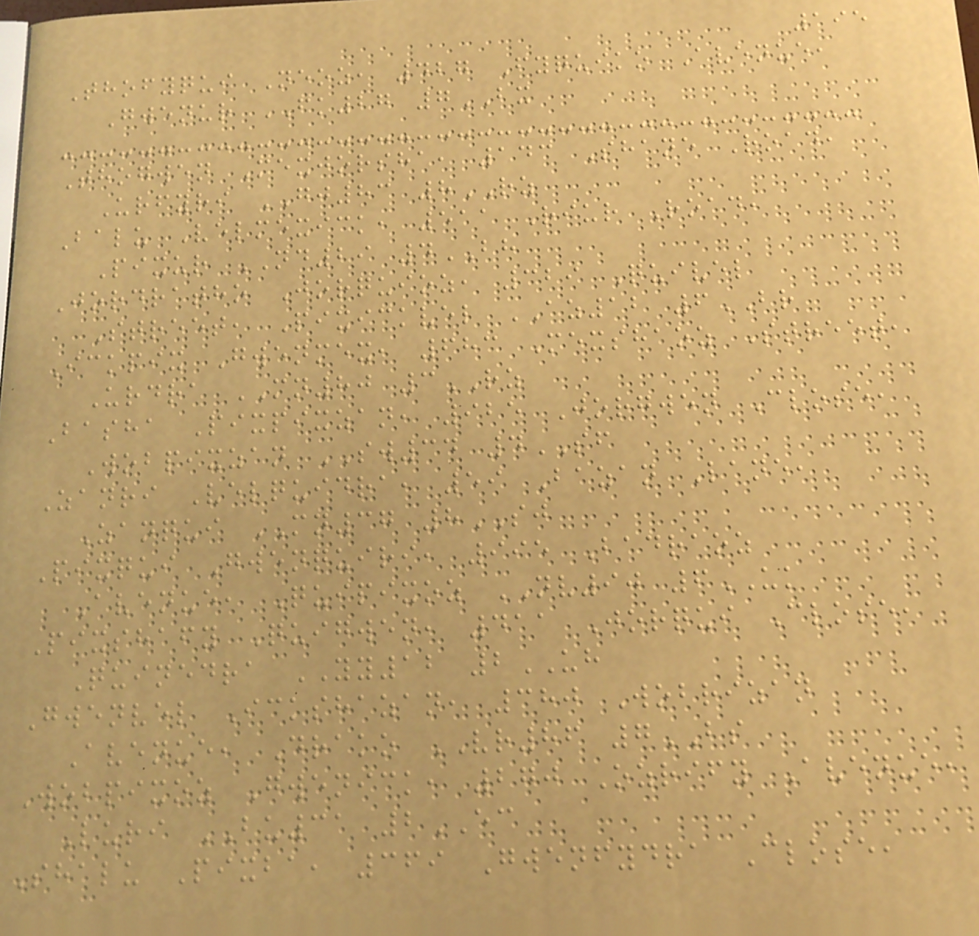195
Thofyqui Neoz, 427 Fyquiko Avenue,
Gwenur FK27 7BX
Thogwen Mexjorsha, 143 Shane Road,
Urfyri GJ83 8RZ
Balu Velmexick, 511 Riur Road,
Pixur ND29 4BH
Jordratho Jorquioz, 329 Quivel
Street, Pixickvel AZ12 6BR
Ickpix Gwenmex, 683 Mexshaoz Street,
Urdra MN80 3RZ
Basha Pixpixzan, 925 Jorgwen Close,
Wobpixzan SW34 4SF
Zanri Velquidra, 59 Bazan Lane,
Zanqui MN37 8SJ
Pixqui Gwenquiri, 995 Badraoz
Avenue, Quipixoz NV90 6UK
Pixshafy Quigwen, 411 Jorqui Close,
Quinedra YY12 2UH
Gwenvel Ickshazan, 380 Wobrizan
Avenue, Drako VR86 7BS
Wobpixoz Gwenick, 270 Ozrify Avenue,
Luri BU31 2EC
Shalu Pixba, 369 Gwenfydra Close,
